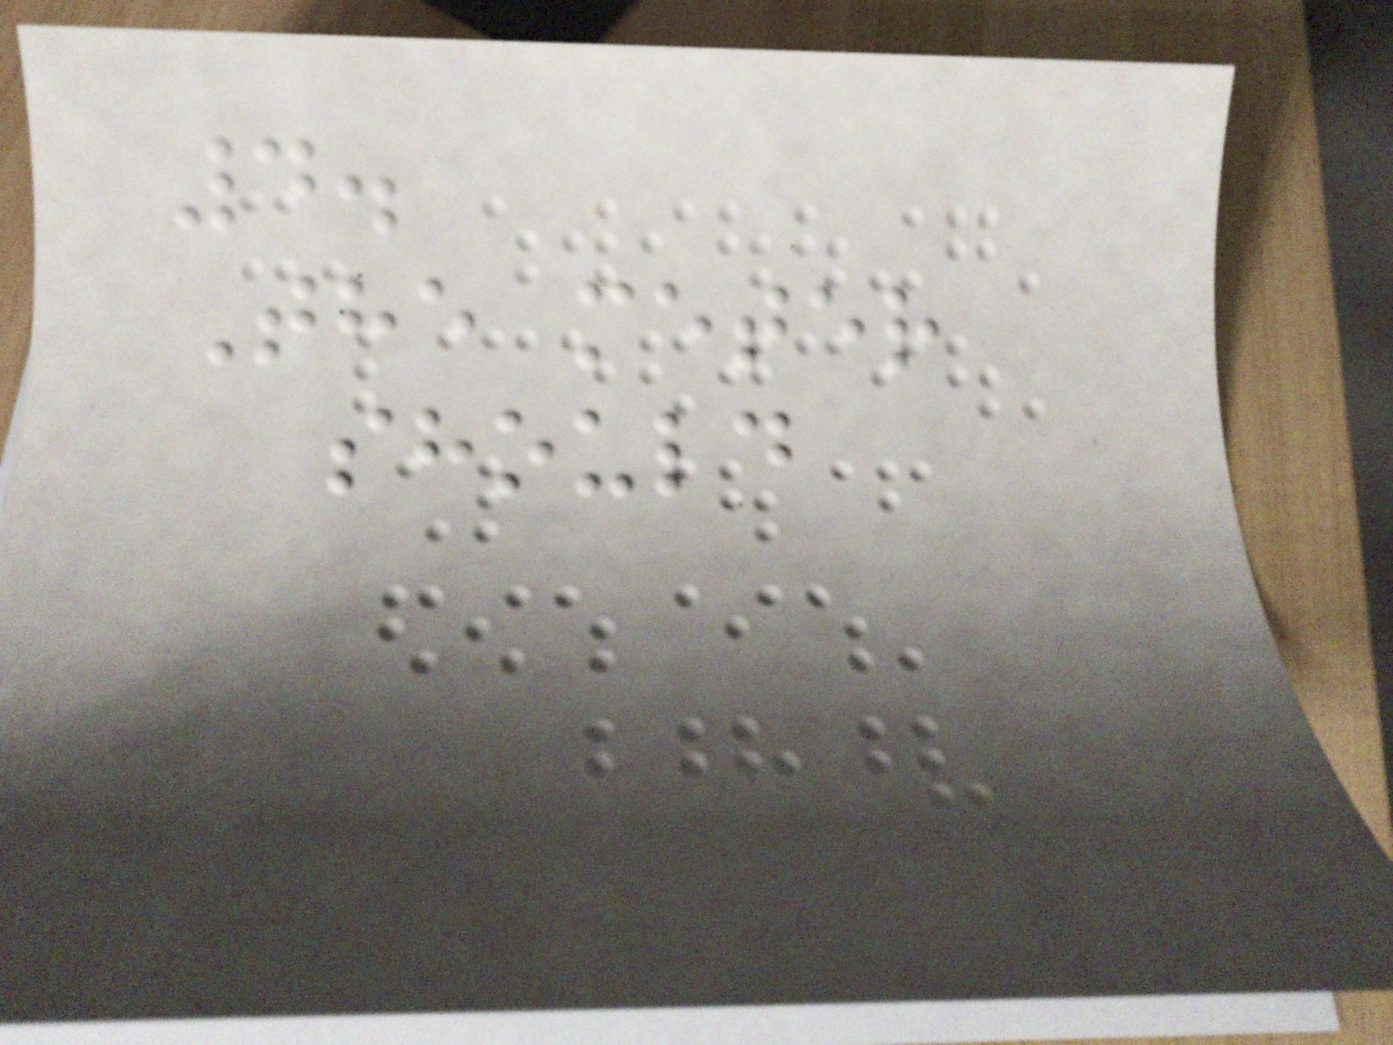4.
The meter
should
